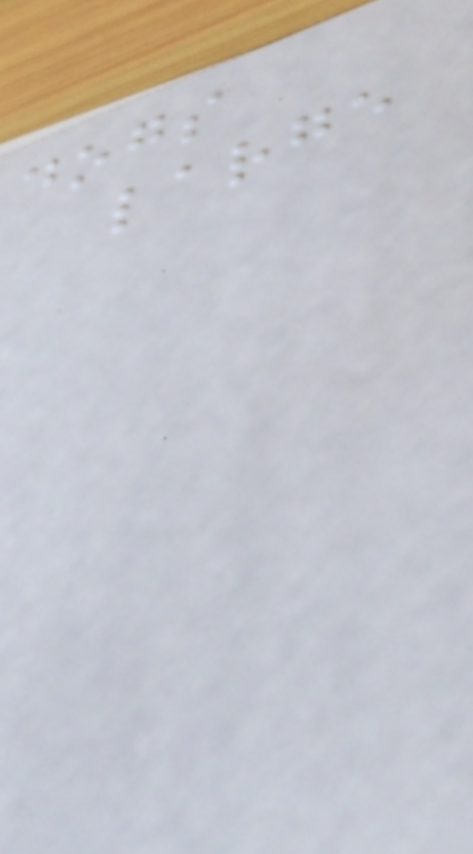dogs
large
